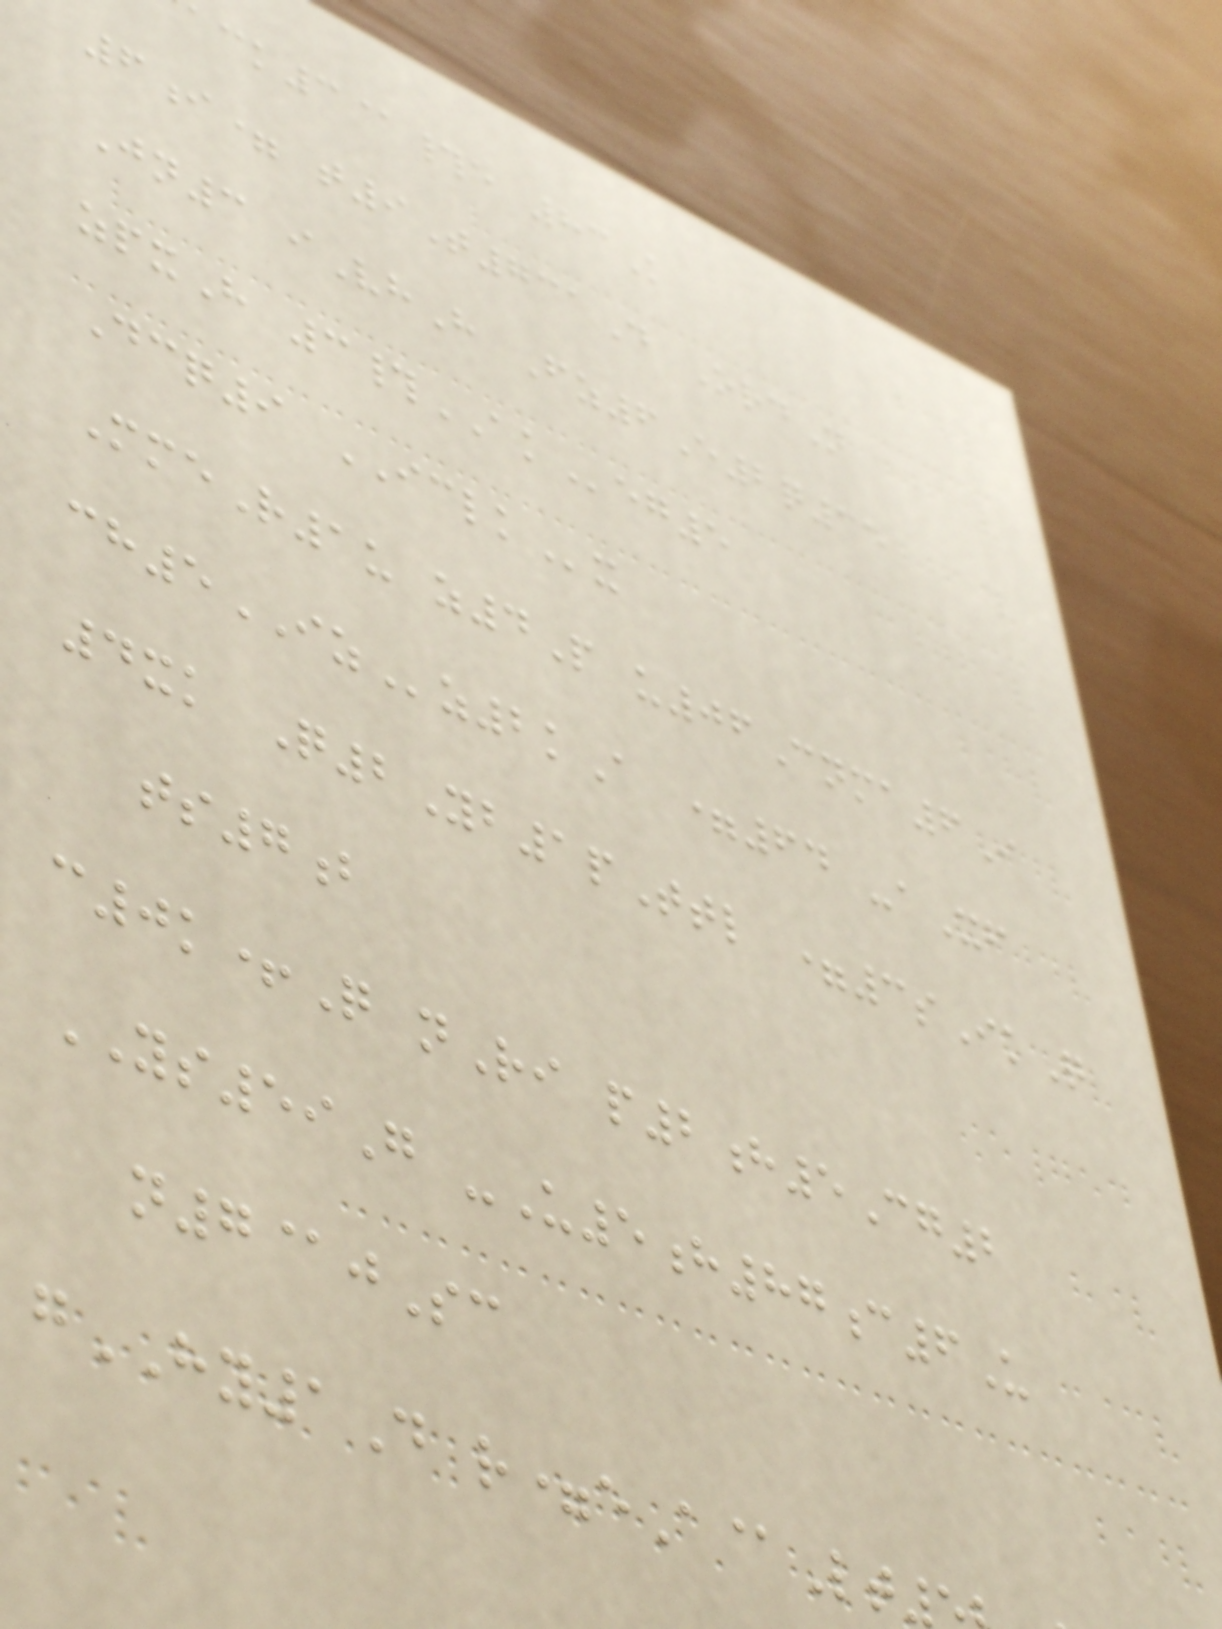ck3@#e 83K
6i= t9T731D OrdN
Jn3 iVhH Fz6E2q35
zpxH 3#AKeg5
Dcq9 ICLKx
MmeR1u z4P u06Cnma6I
ch5IZz2kA =64 -aXf
4xk Q2Yb1pTtl =3sIkQ
ts7b
c0k+Q nRi p2h5Cg2
YS59G -U5h87c6U
n7@jSc
gHY1D r=eA@Lt
